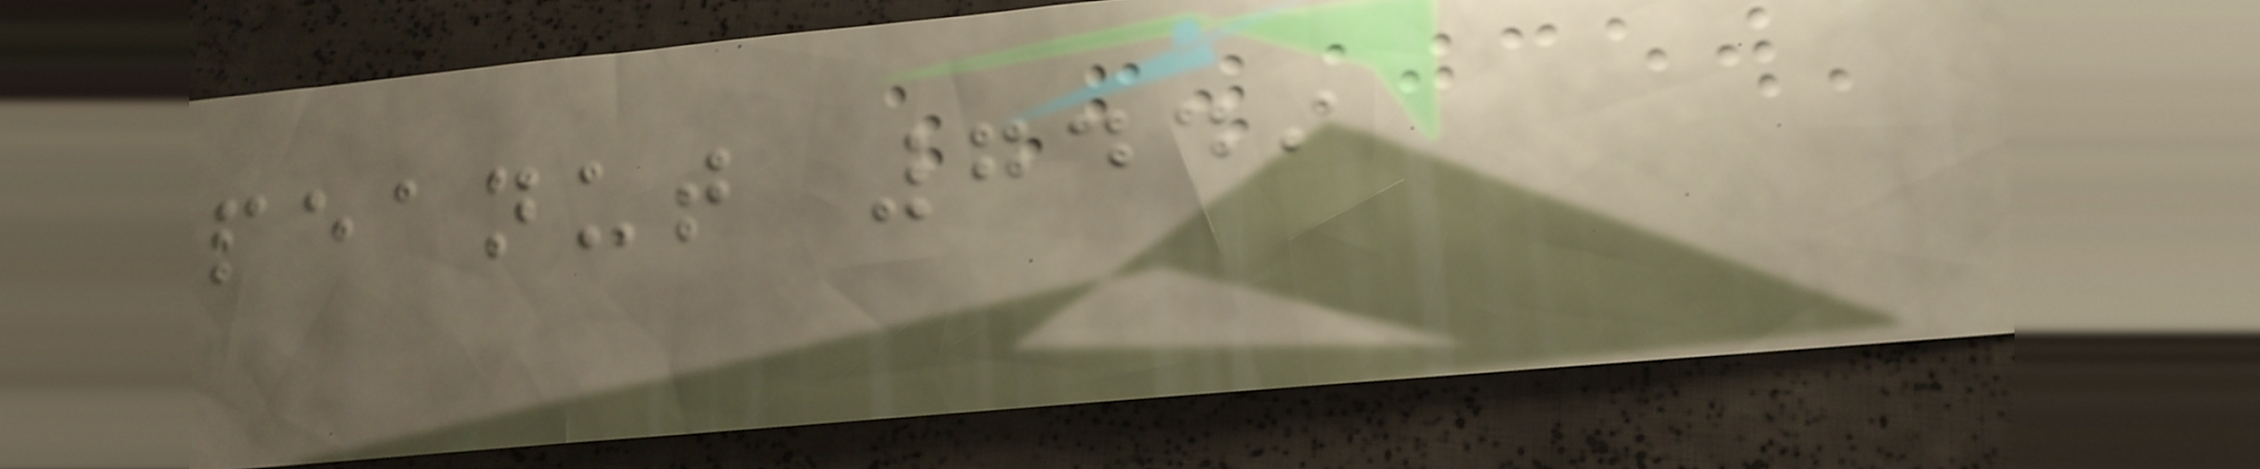peanut 7449
